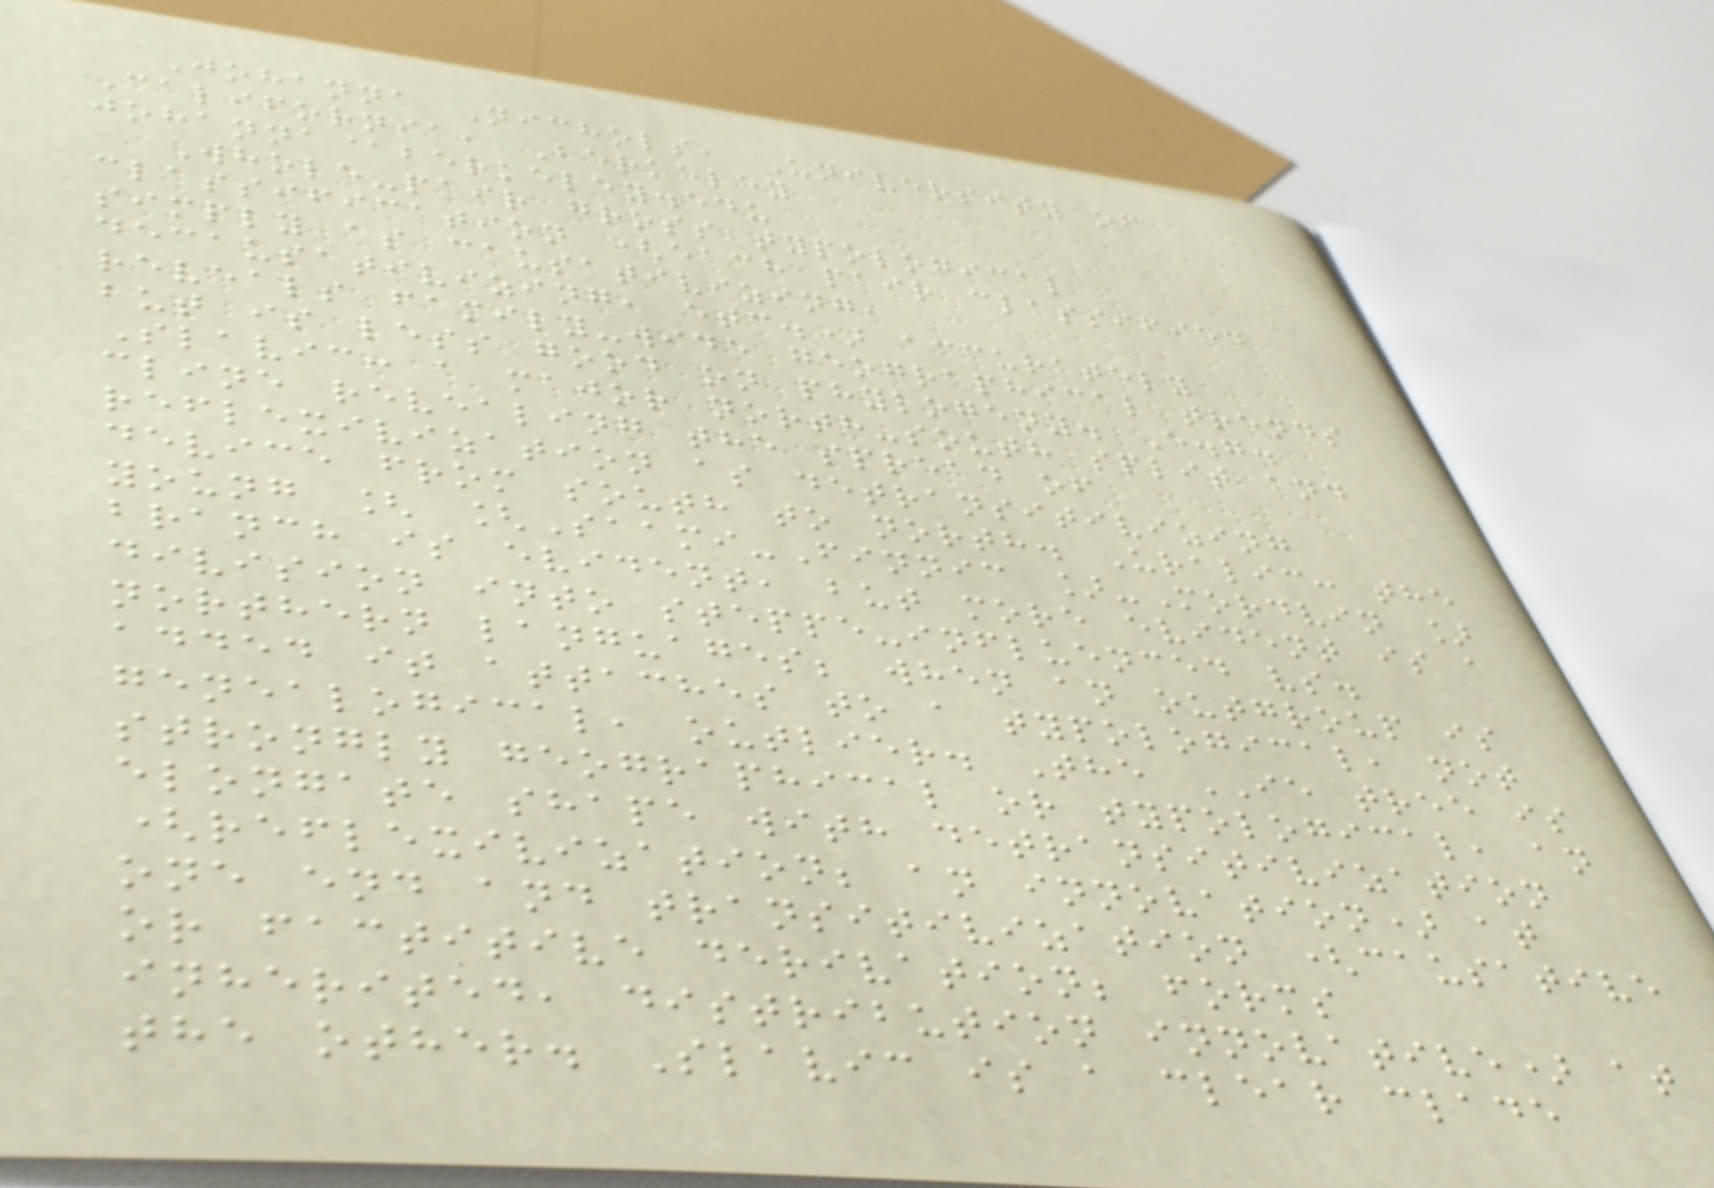Johanna Nichols, University of
California, Berkeley
johanna@berkeley.edu
Whole-pair gross typological
classification (each pair classified
simply as causativizing,
decausativizing, etc.) accurately
reveals family-wide geographical trends
but is less good on phylogeny. E.g.
Slavic: a major north-south split and
cline revealing the spread of
reflexivization as detransitivizing
device from south to north. Uralic: the
young [ [Saami-Finnic ]-Mordvin ]
branch is evident, but more evident is a
division into steppe-influenced vs.
northern languages; when an outgroup is
added it attaches to a typological, not
genealogical, outlier. The IE tree is
strongly geographical or typological, an
elongate shape with detransitivization
(reflexivization; an innovation) at
one end and transitivization (causative
or factitive derivation; forms
inherited, distribution innovative) at
the other. Slavic is a clear clade
